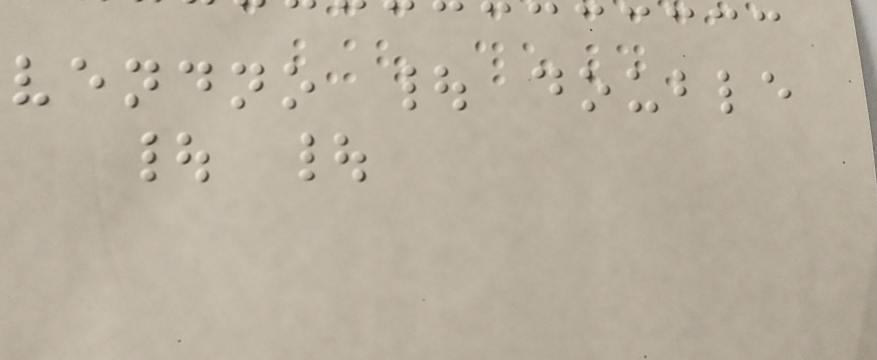vendno | double
| |
